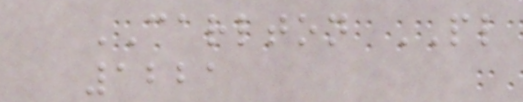CARLTON PL
1221
